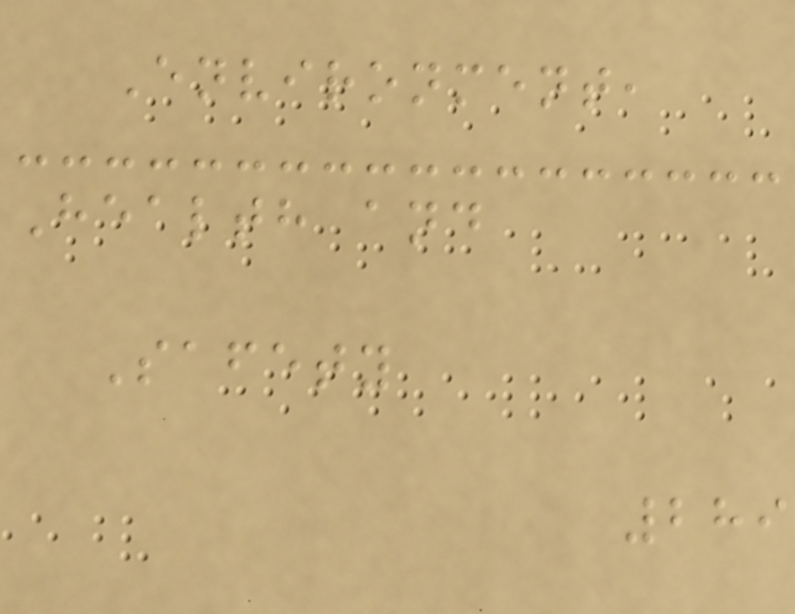Environment,
Health and
Safety
289
